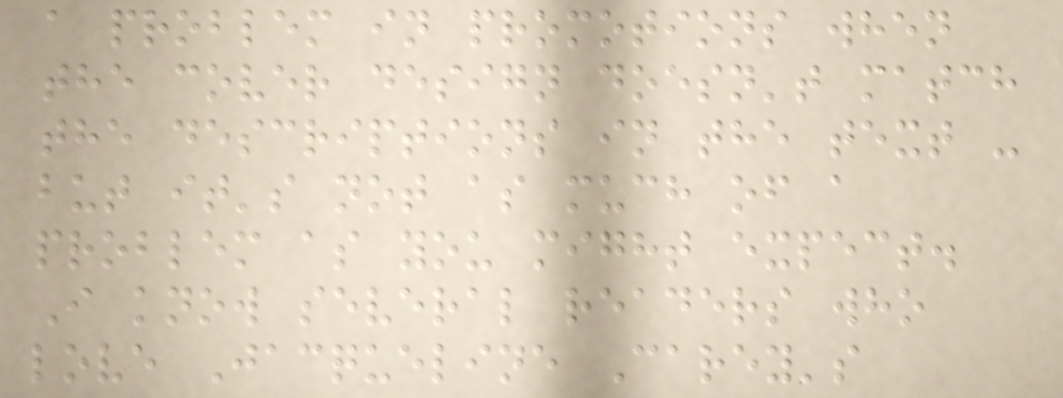a problem in promotions when
the cover design doesn't match
the descriptions in the text -
but it's not as much of a
problem as you might expect.
I know several readers who
love Jacqueline Carey's
